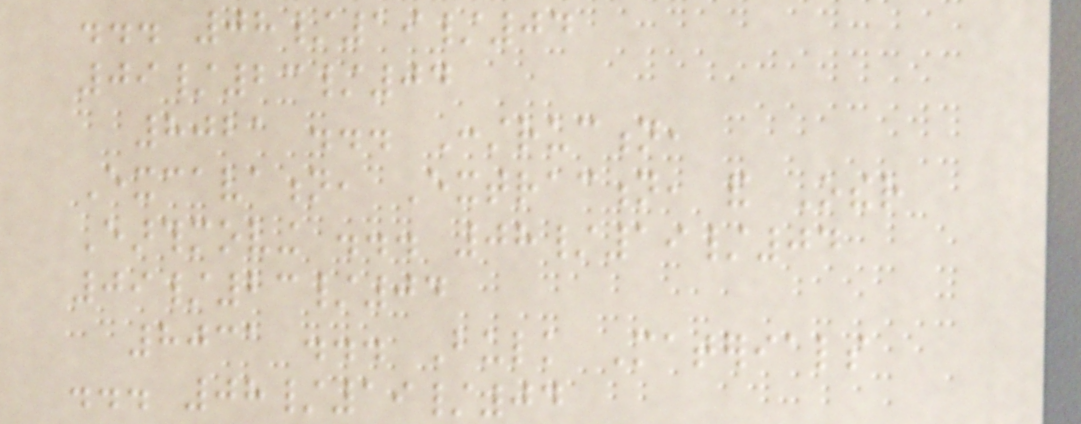... 08/19/04
09/23/04
8021 ... Construction,
Excavation, Extraction, and Other
Earthmoving ... 08/19/04
09/23/04
8031 ... Bulk Materials
... 08/19/04
